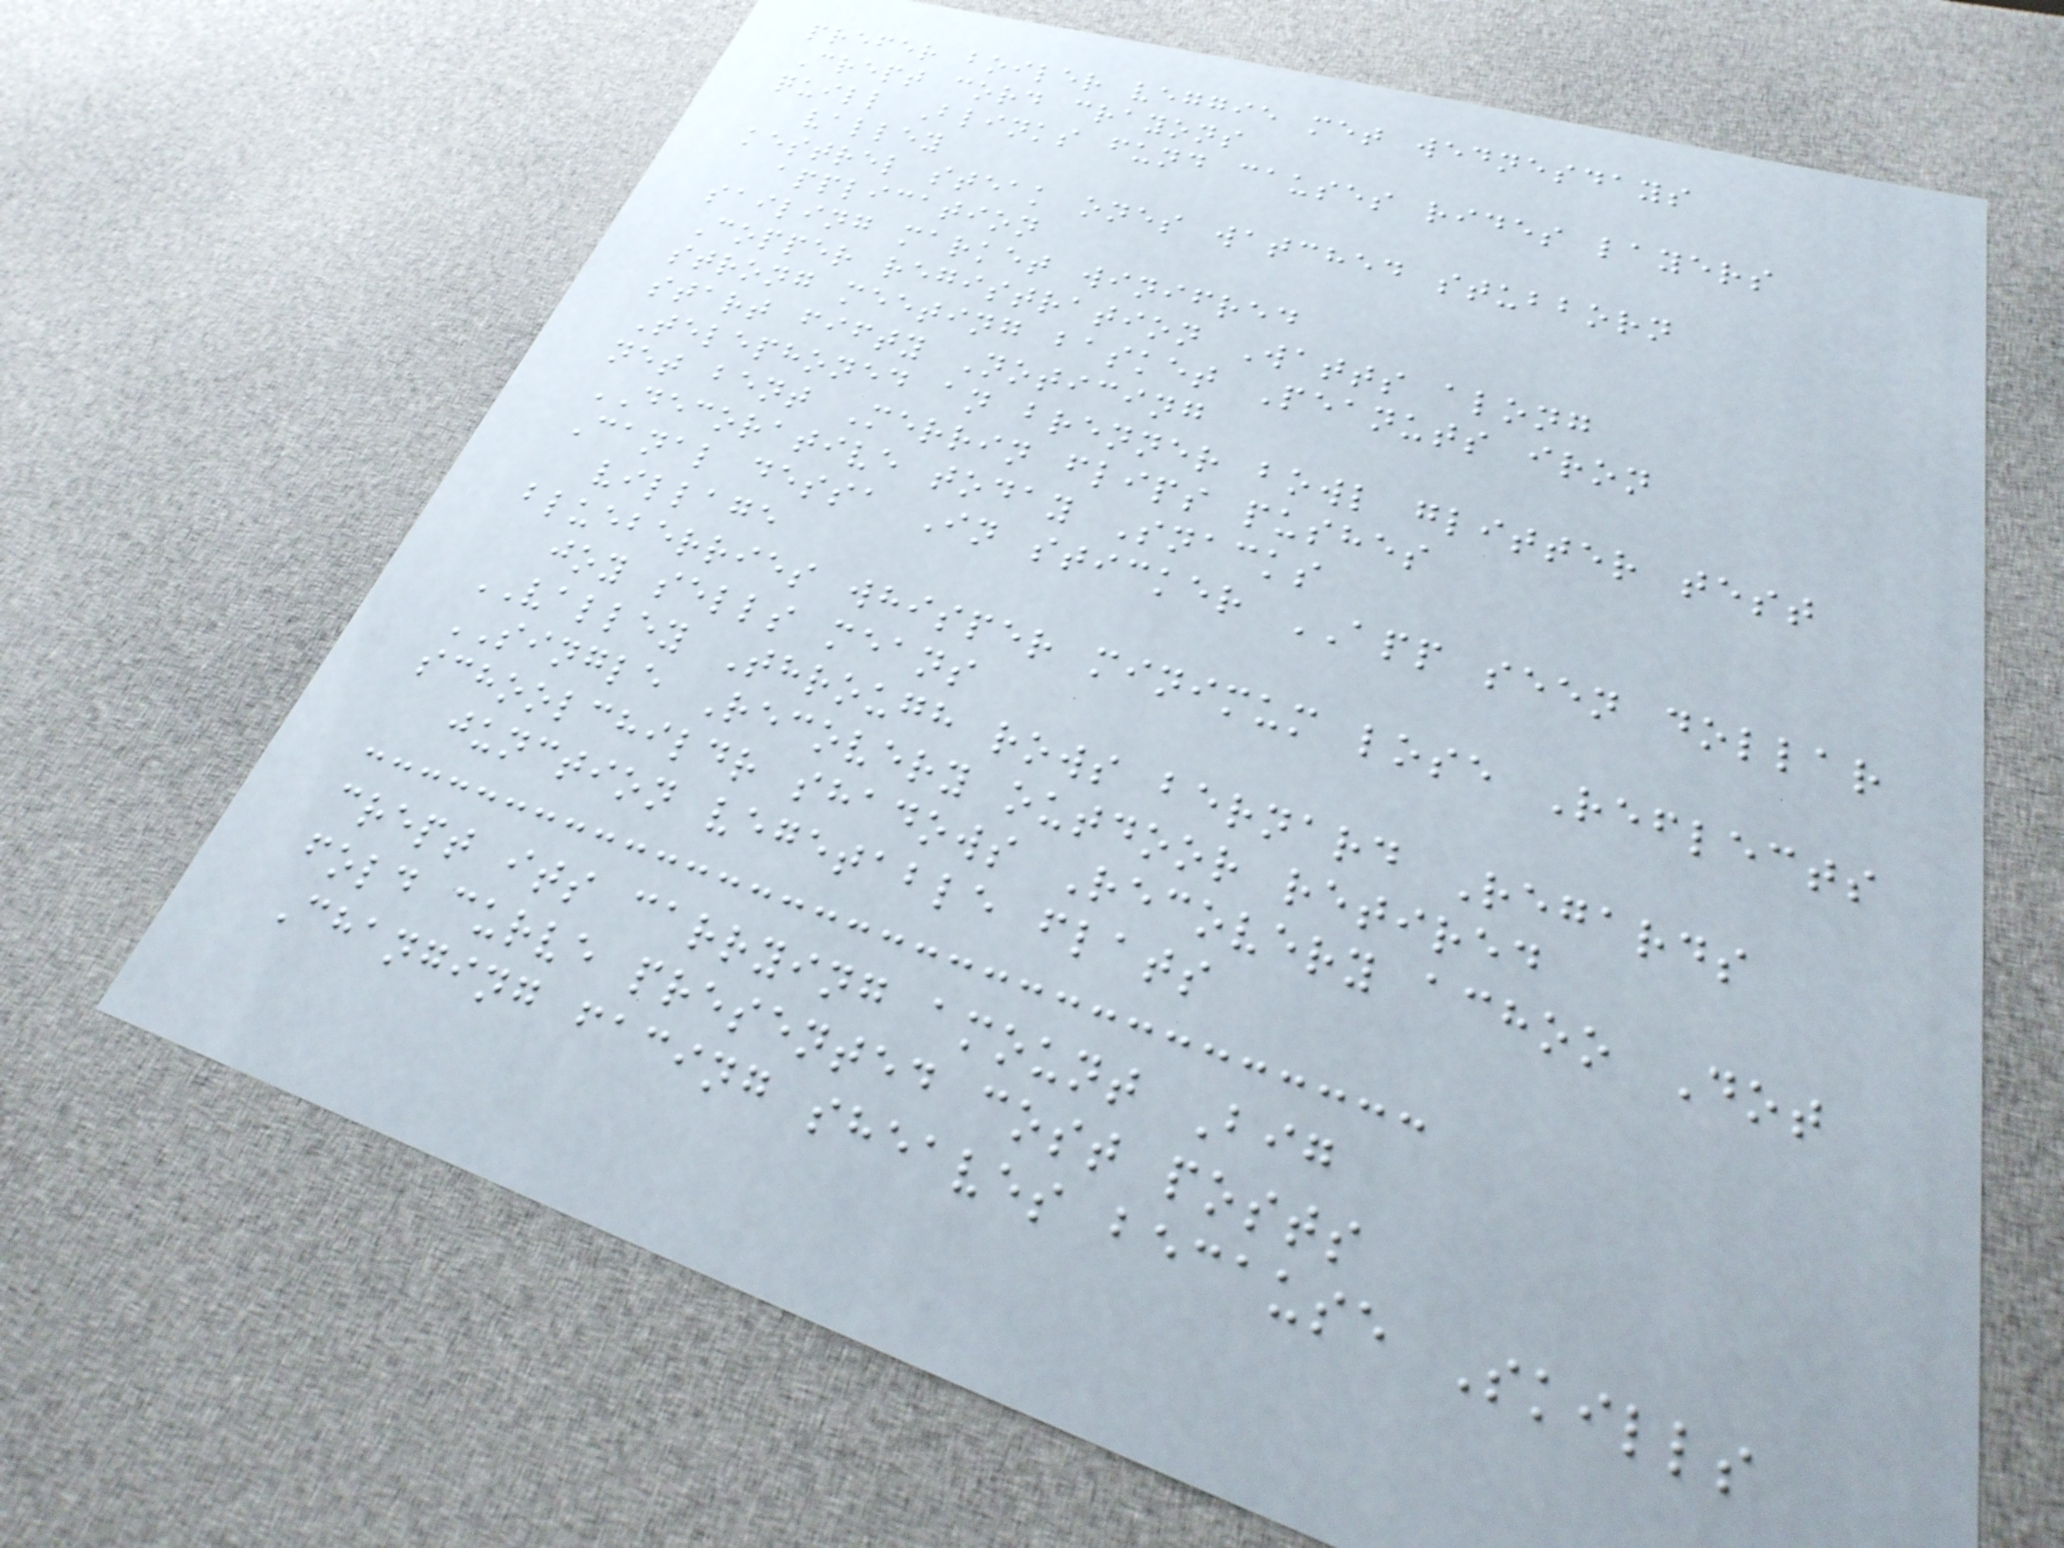prefer boiler veggie met wednesdays
Crept cord crayons
quill Blinks fund causes rides layers
valley
kestrel steak ones watched stubborn
application
sailing market winifred
Copper registration Watts along
strong meeting basket Peanuts iron
start fifty Noticing
Telephoned an brenner bowl glitter test
net bent Merrin flips pushes
DECORATIVE today Snacks
Canal dessa In sticker APP seen dollar
village
blueberries whisper minimum lose Reflects
joy sells means
VALLEY Through rows bernard Regards
SINGLE Recovery outdoor retired
schoolchildr shadows Recovery achoo Dot
junction vegetable flats
crept its carrying amount Big
fold curve presented cost posts
Changing facing sheaves because Skills
